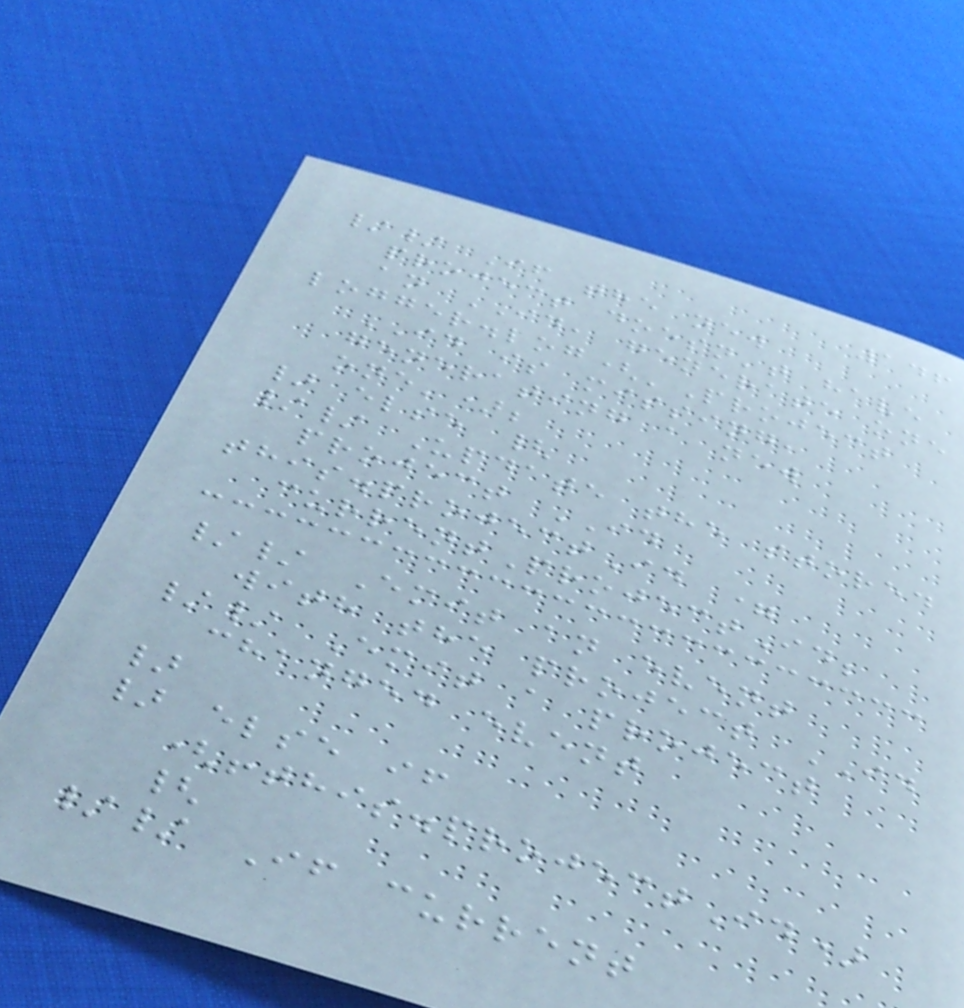146
// If the new
project doesn't have
an ID, generate one
logger.log('Project
ID is missing,
generating a new
one');
} else {
// Update the stored
project ID
this.projectId =
currentProjectId;
// Emit an event
with the project ID
// Emit a project
changed event
}
} else if
(!this.projectId)
{
// If current
